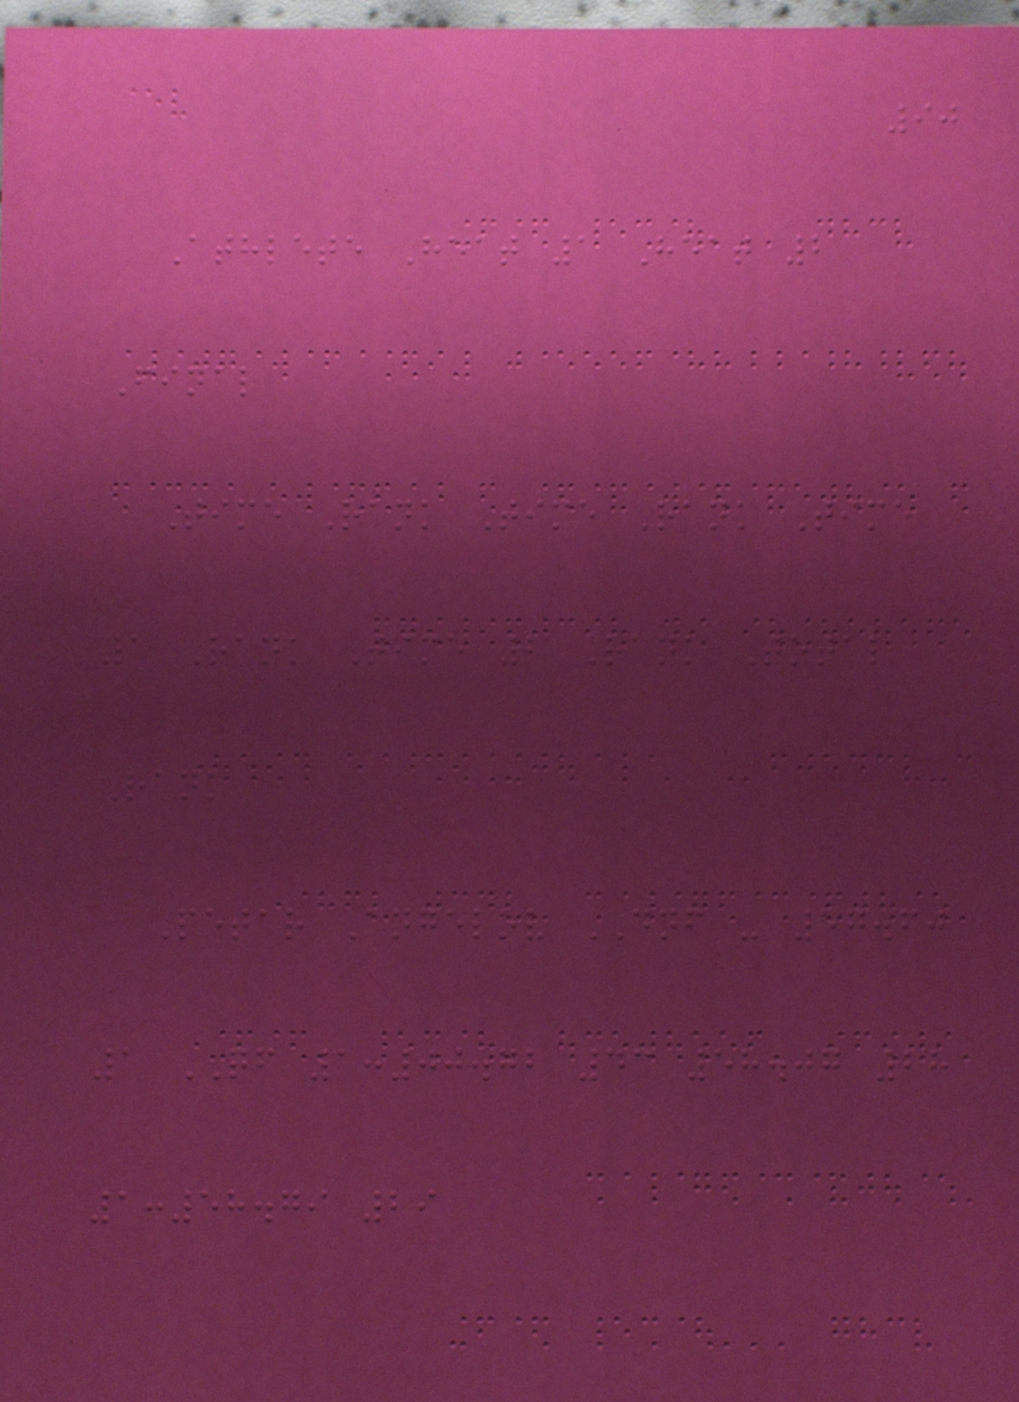90
Athlete Heat 1 Heat 2
Final
Time Rank Time Rank Time
1 Rank Time 2 Rank Total
Rank
Petar Angelov DNF - 57.60
1 QF 1:00.72 43 58.07 28
1:58.79 29
